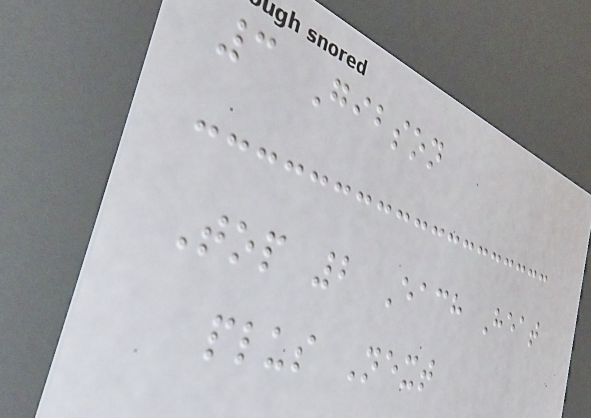3 Gibson
Top 2 Each Heat
plus Next
